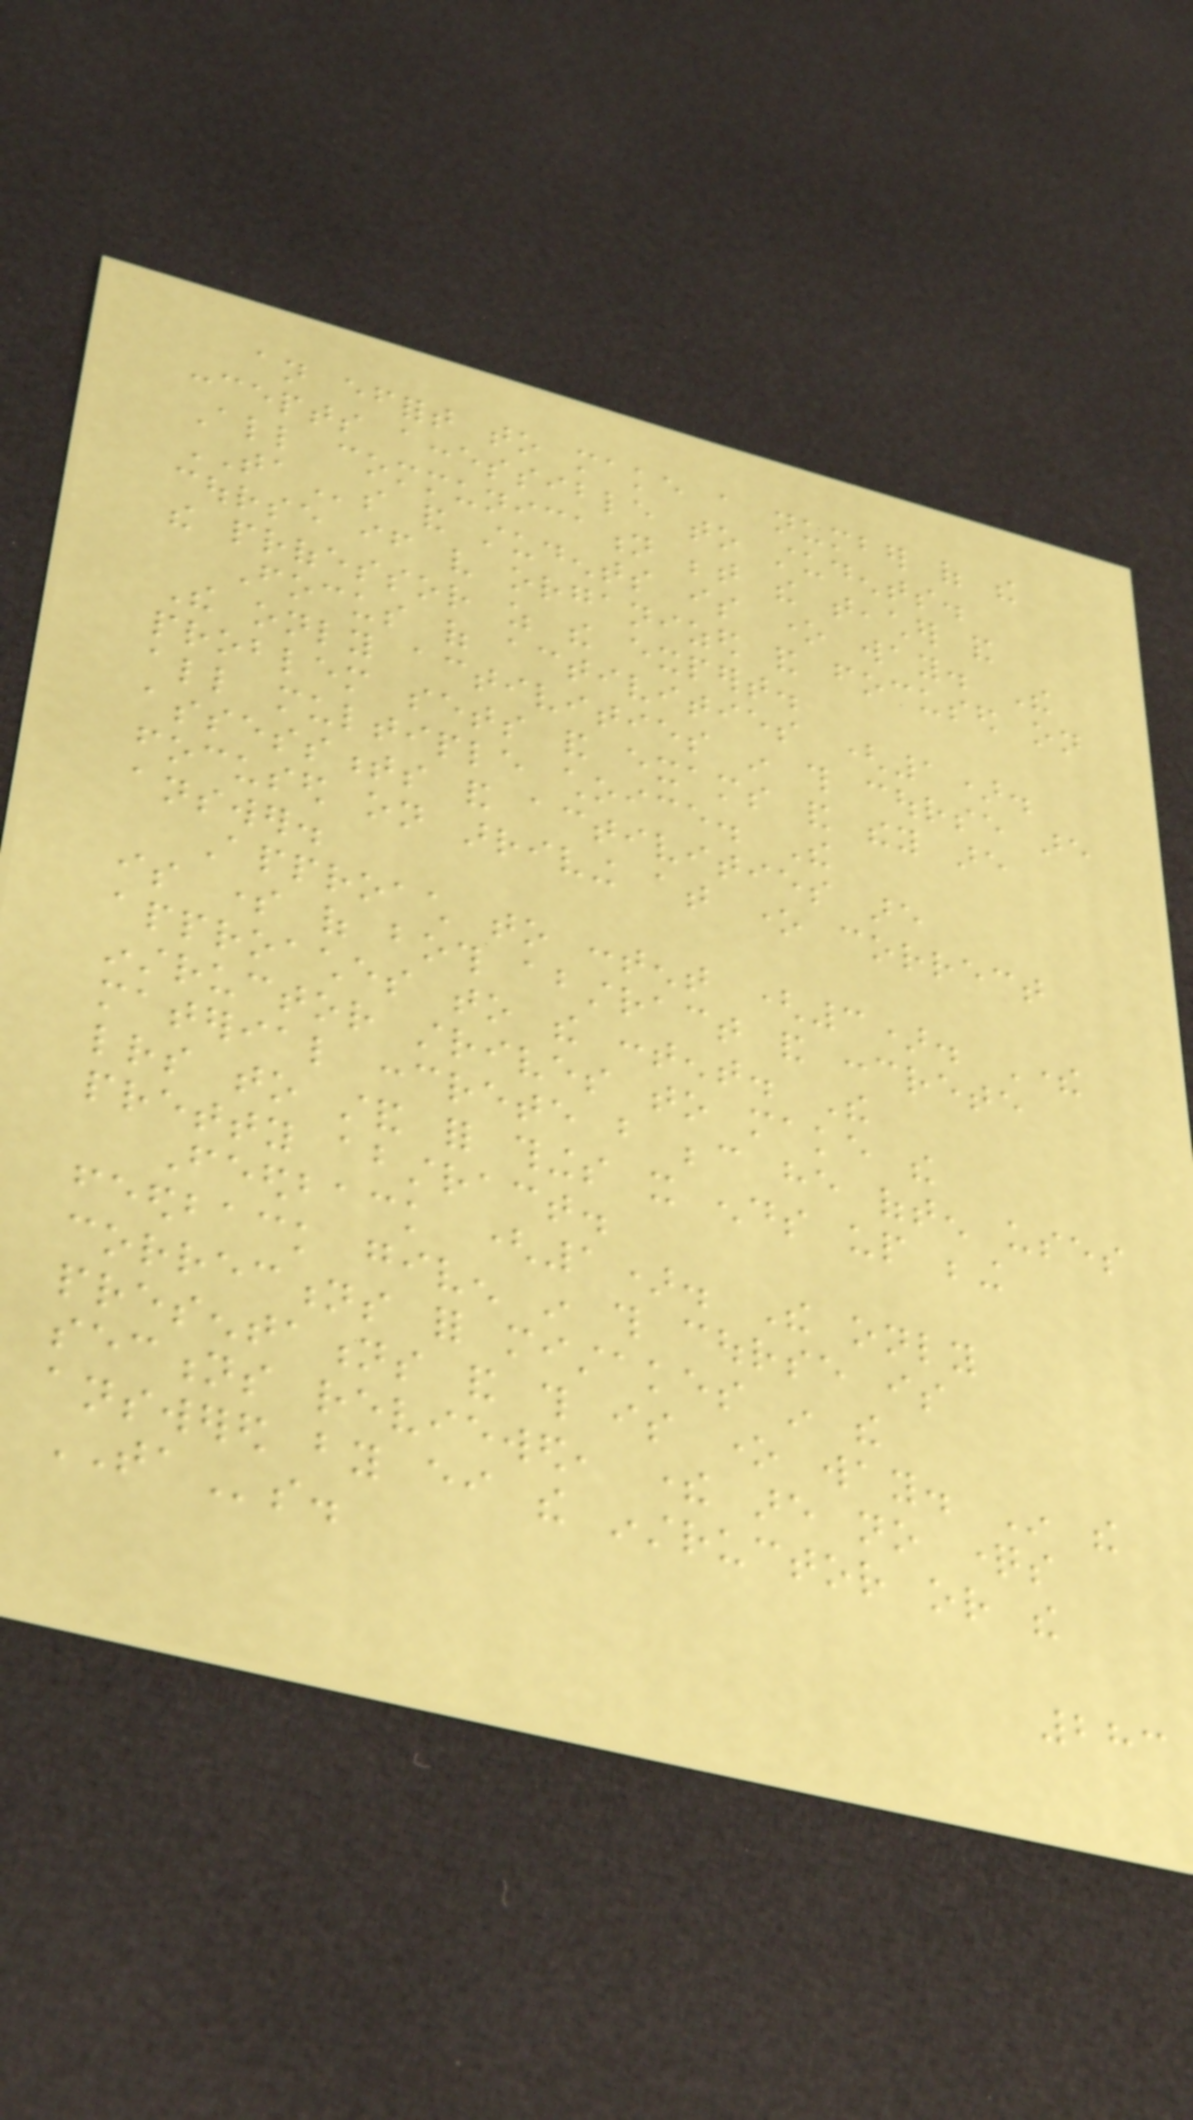an effort to make a number of the
concepts accessible to students.
All communication between the teacher and
TAs and students is one way. The
course if very organized and focused on
the professor as the expert.
Focus of activities (1).
The only activities in this course are
problem sets and exams and they are
all multiple choice. The
assessments and activities are
focused on arriving at one correct
answer.
Approach to content (3). There
is some of both abstract and concrete
approaches to the content. The
instructor strives to make the
material concrete but because he often uses
letters to stand for things it ends up being
pretty abstract.
Feedback (1). The only
feedback given in this course is
corrections for mistakes in the
presentations and this is one way. In the
sections reviewed, there are no questions
answered by either the instructor or the
TAs.
283
